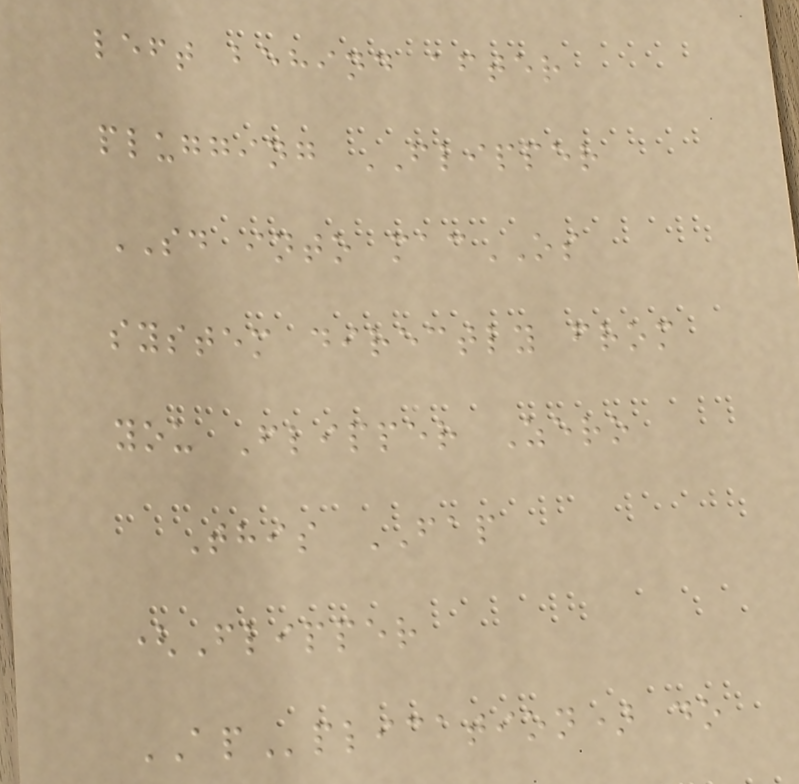left behind after
plugging FLIPPER
SD into macOS
system directly from
you Flipper Zero
This FAP
(Flipper
APplication) do
